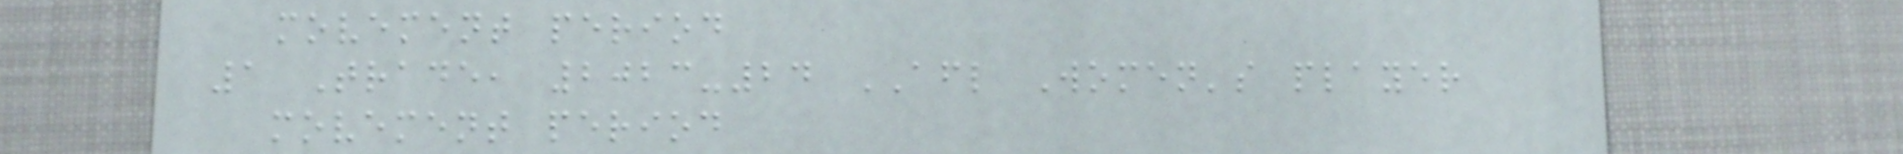movement period
1 Trade, 2023-24 AFL Women's player
movement period
